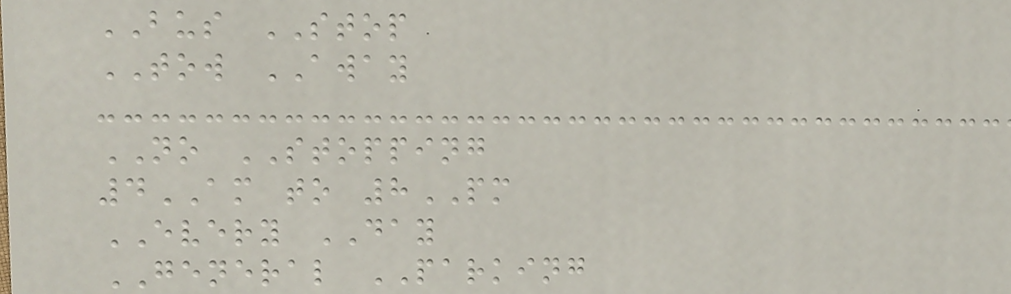BUS STOP
TOW AWAY
NO STOPPING
4AM to 8PM
EVERY DAY
GENERAL PARKING
